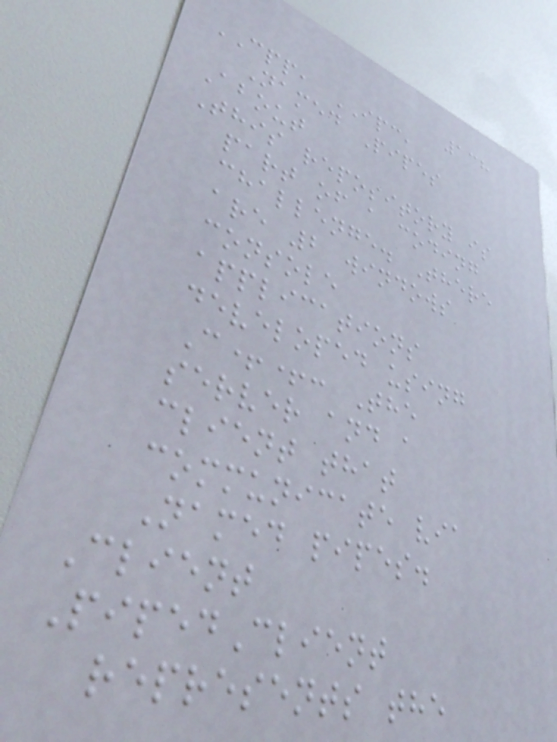138
CPP, IPC,
Named Pipes
About
This repository is
part of a coding
challenge. There
are 2 windows
console
applications
developed using
C++: The
server and a
client that
communicate via
Named pipes.
Client
PipedClient
represents the
